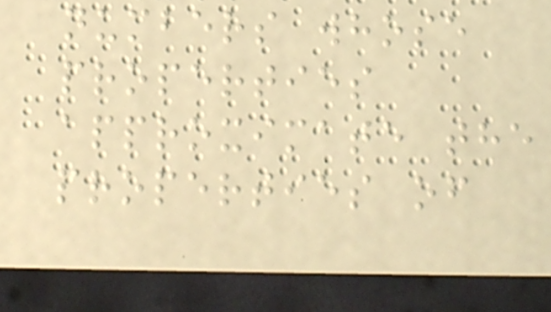numbers whose
properties
approximate the
properties of
